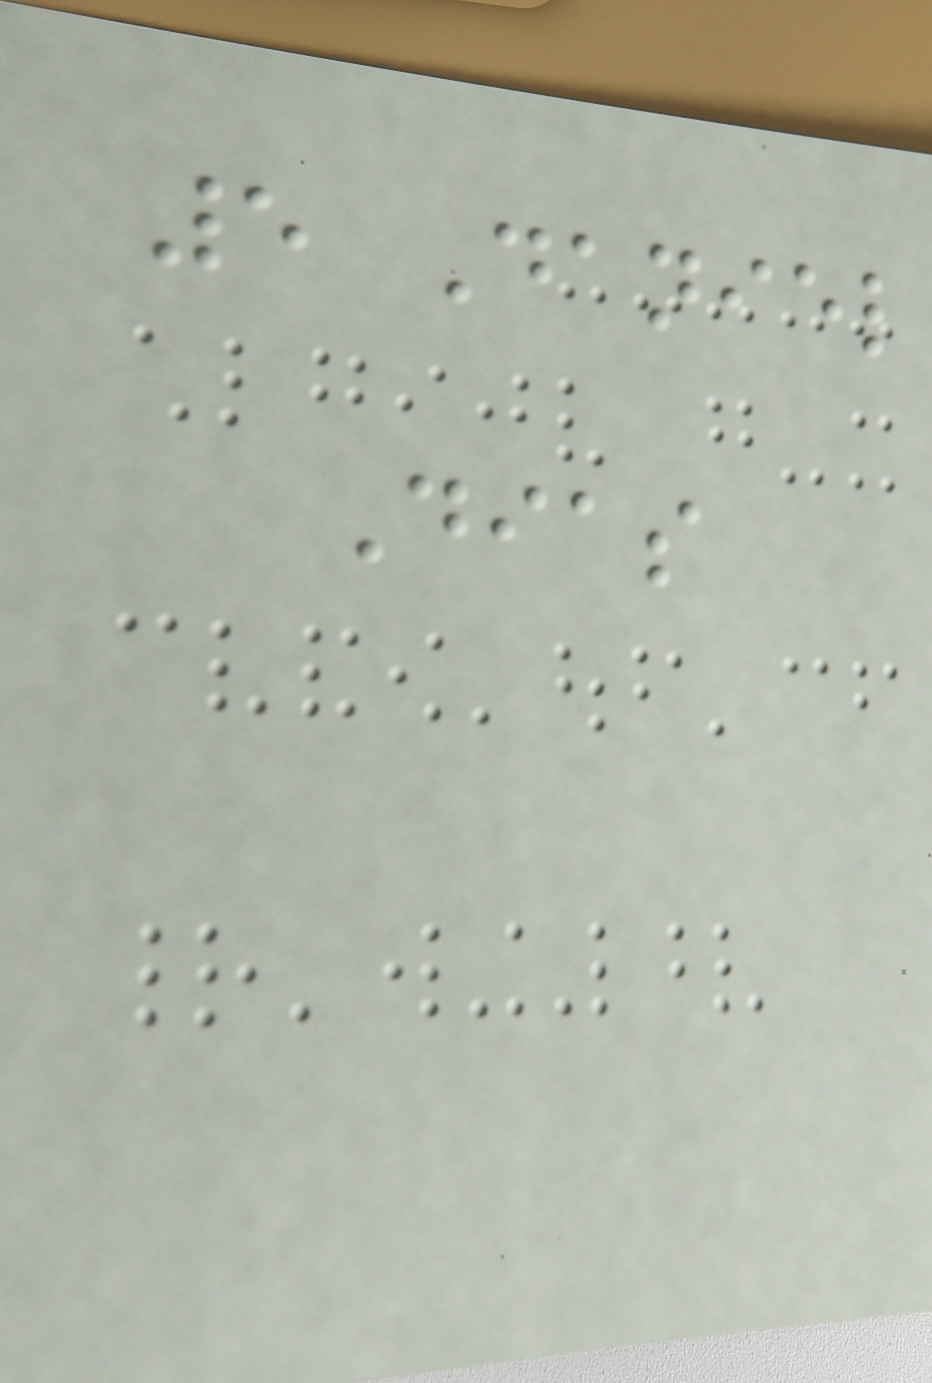5 Daniel
Dias
